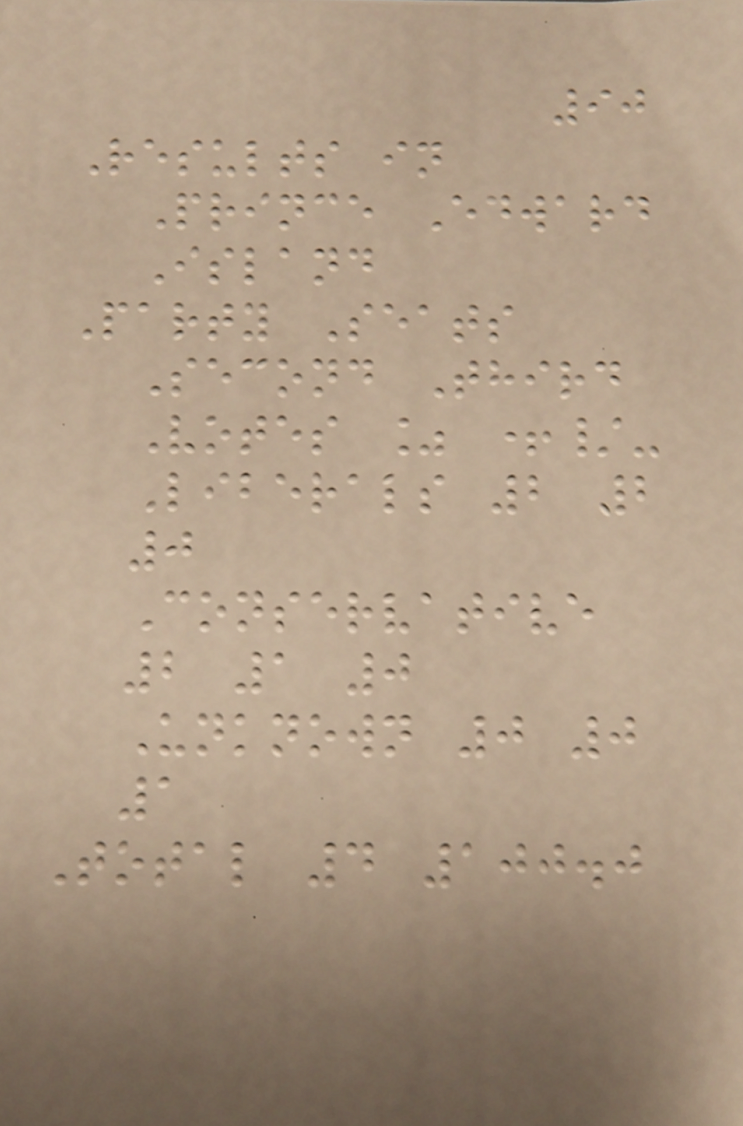90
Results in
Prince Edward
Island
Party Seats
Second Third
Votes % +/-
Liberals 2 2
0
Conservative
2 1 0
Unknown 0 0
1
Total 4 100.0
